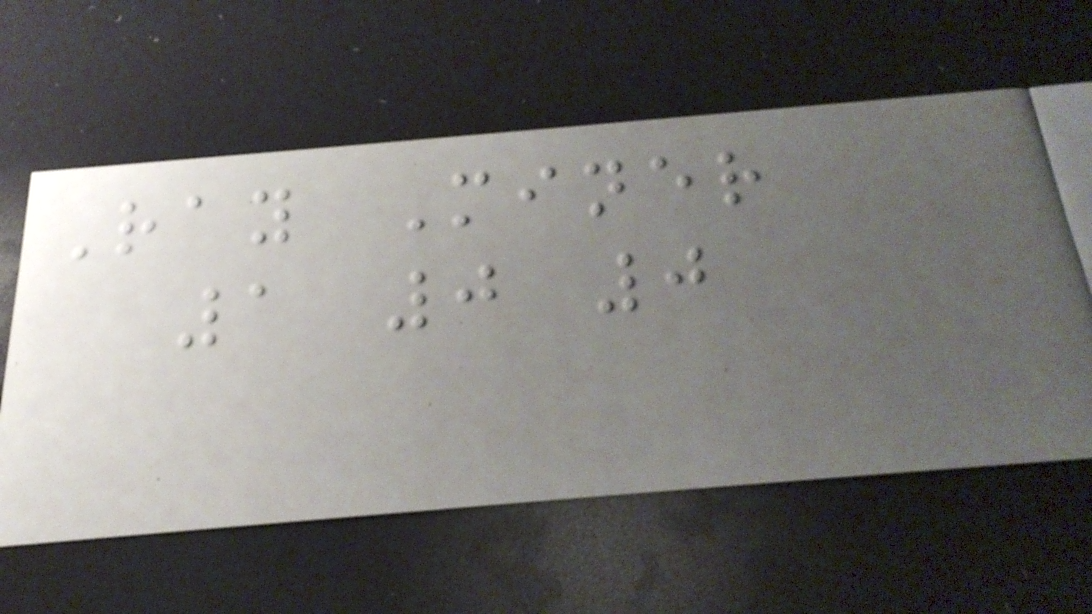Ray Miner
1 0 0
